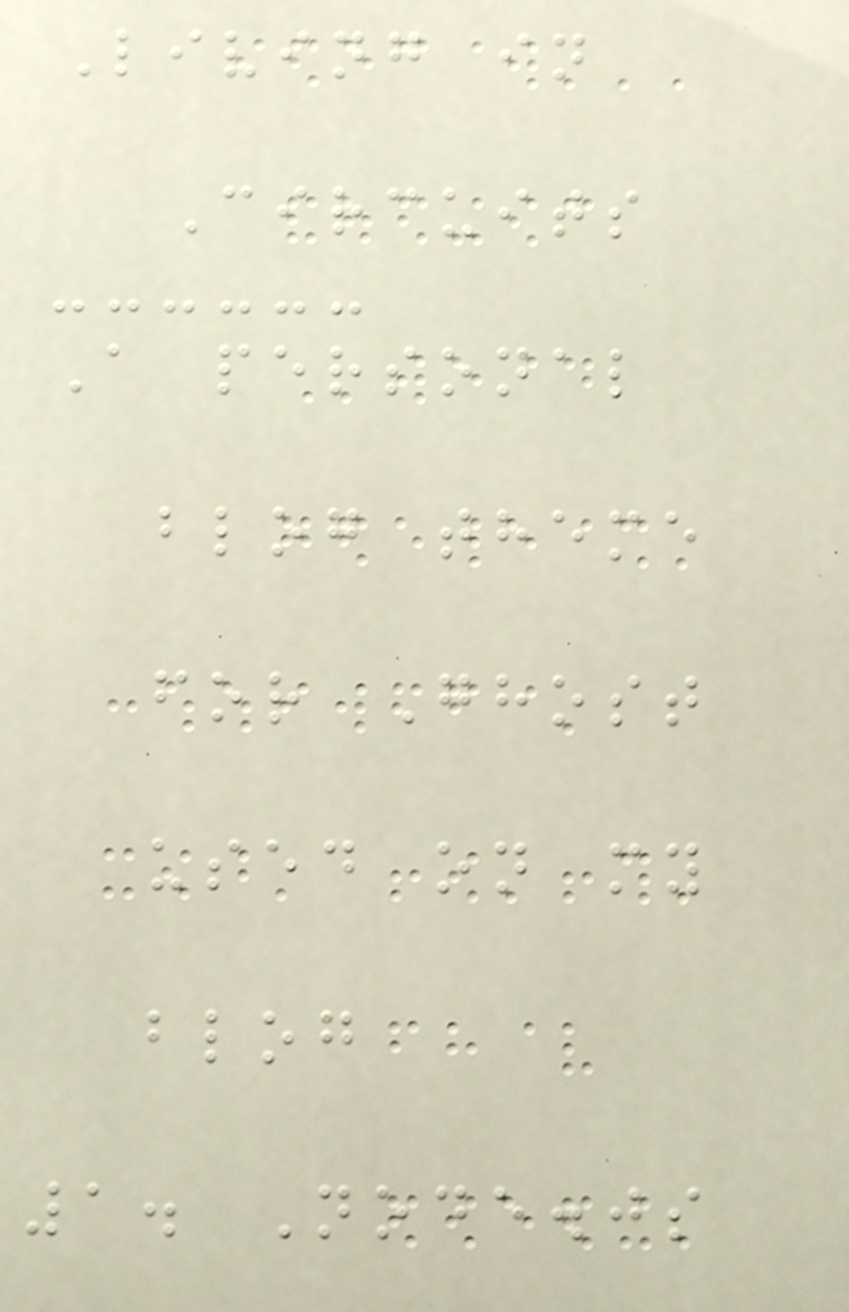Living in
Circuits
A personal
blog theme
for Ghost
used on my
blog
1. Node.js
